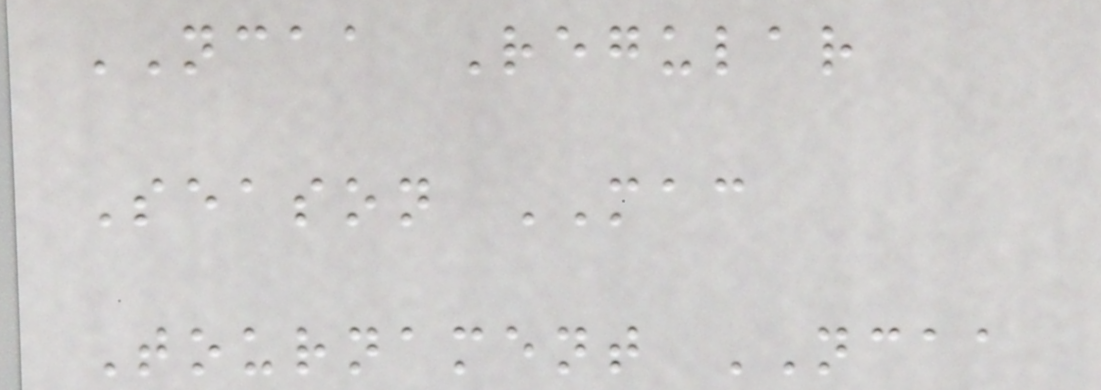NCAA Regular
Season MAC
Tournament NCAA
